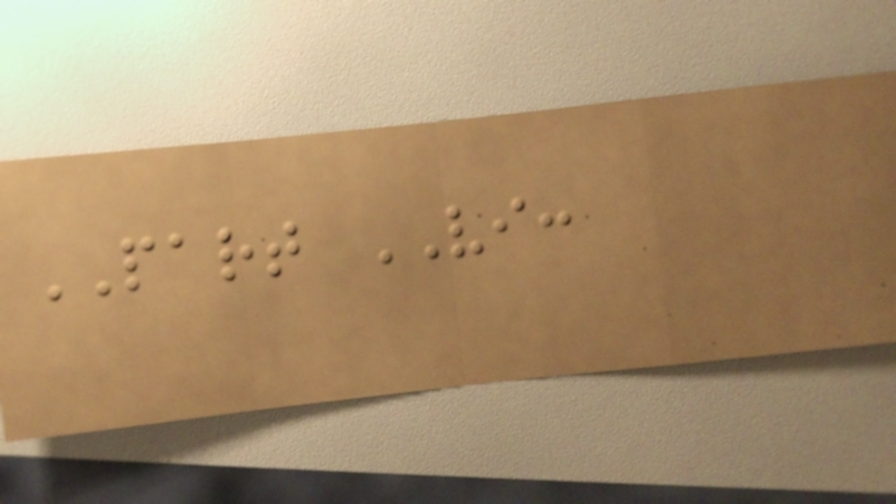PART VI:
